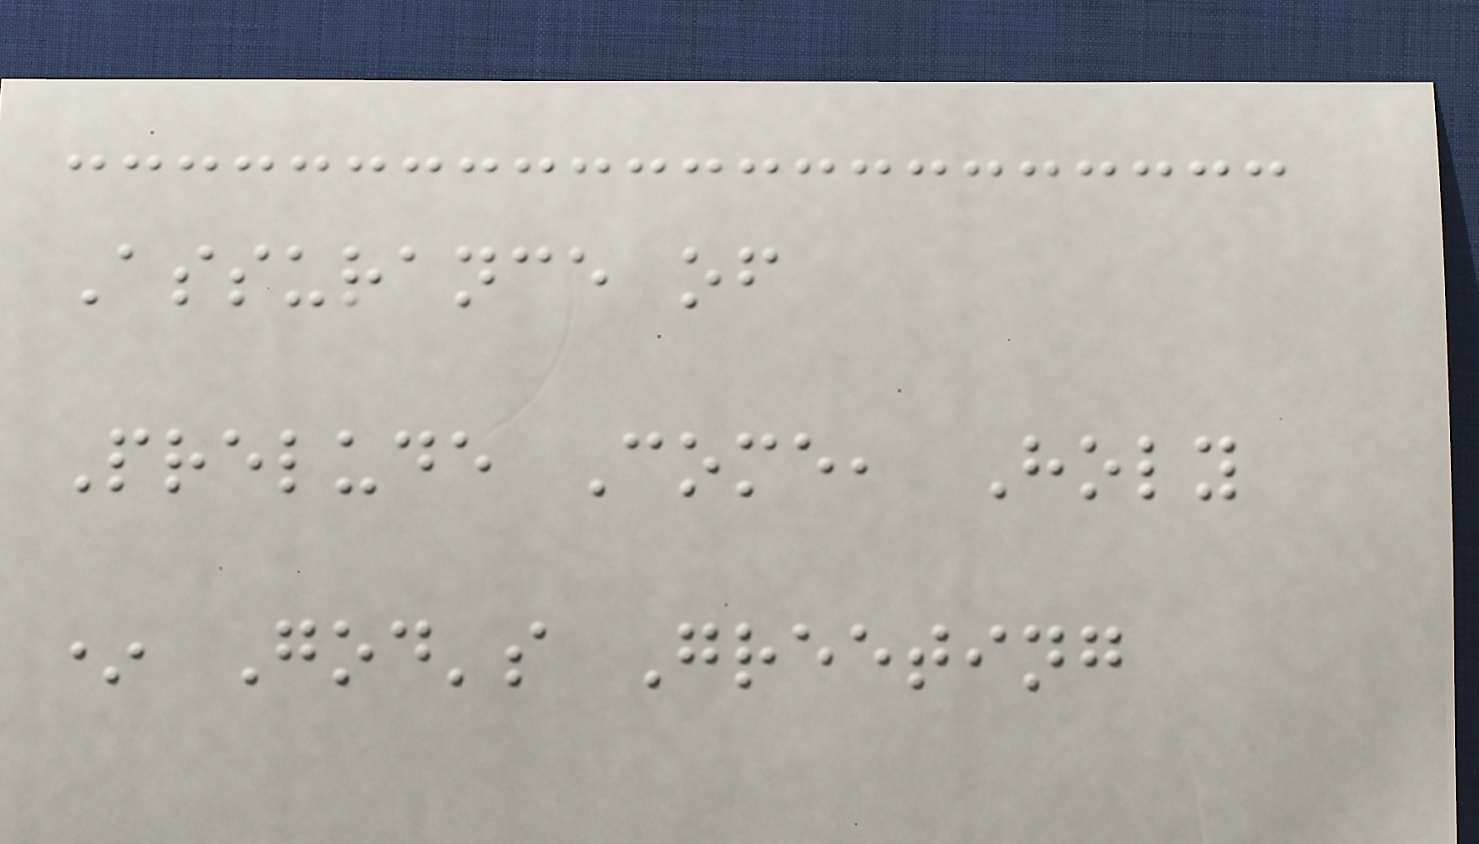Assurance of
Prelude Come, Holy
* God's Greeting
